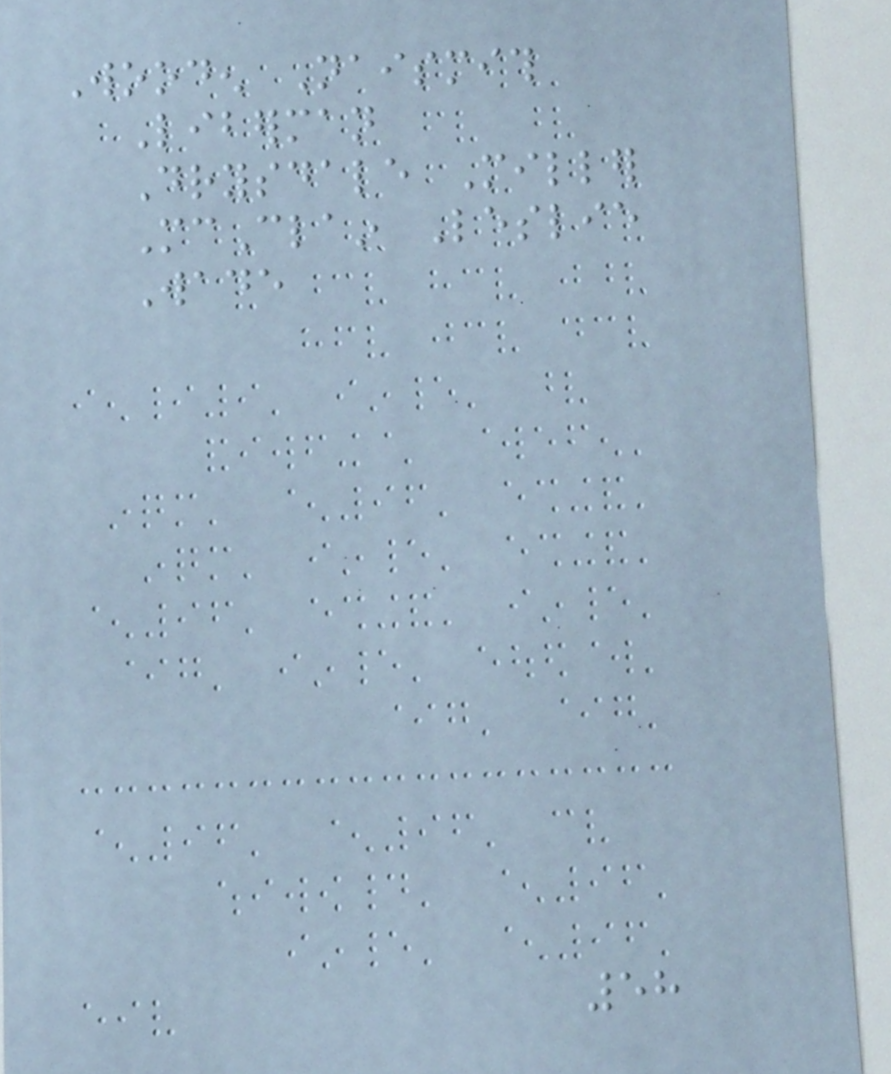Wooden Naismith
Liberman
Drysdale Miller
McClain Leslie
Wade
58
